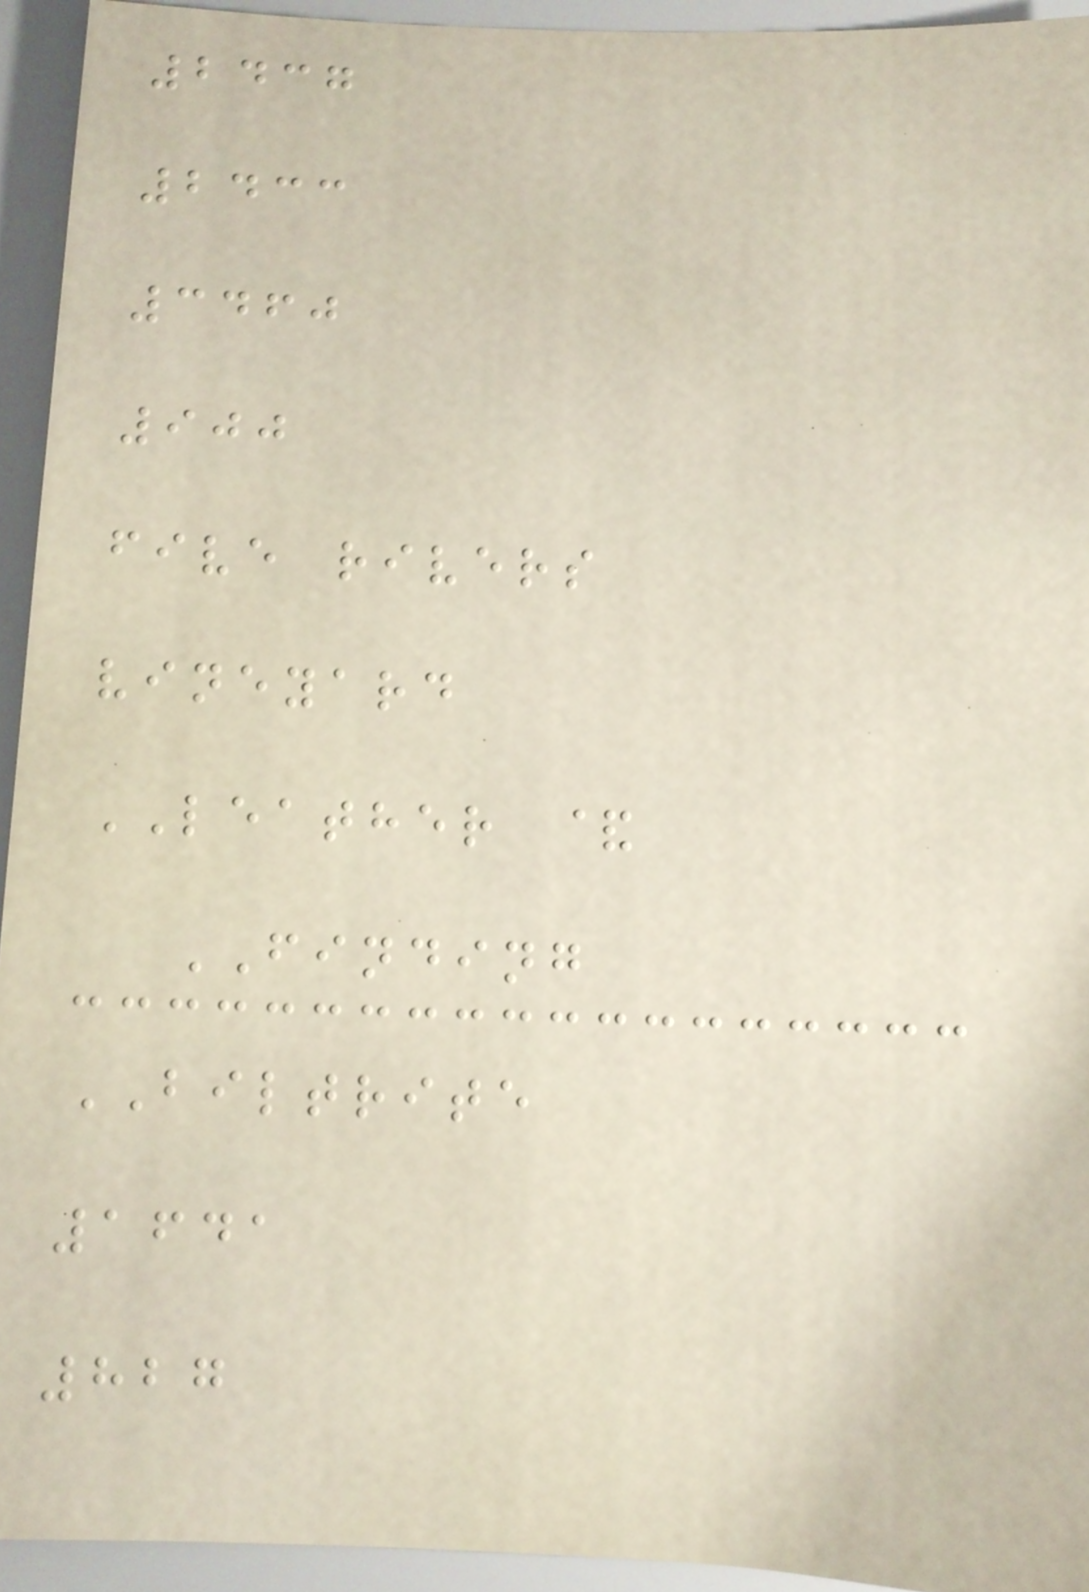2437
2433
3460
900
five rivers
vineyard
LEATHER &
FINDING
BILTRITE
1641
827
